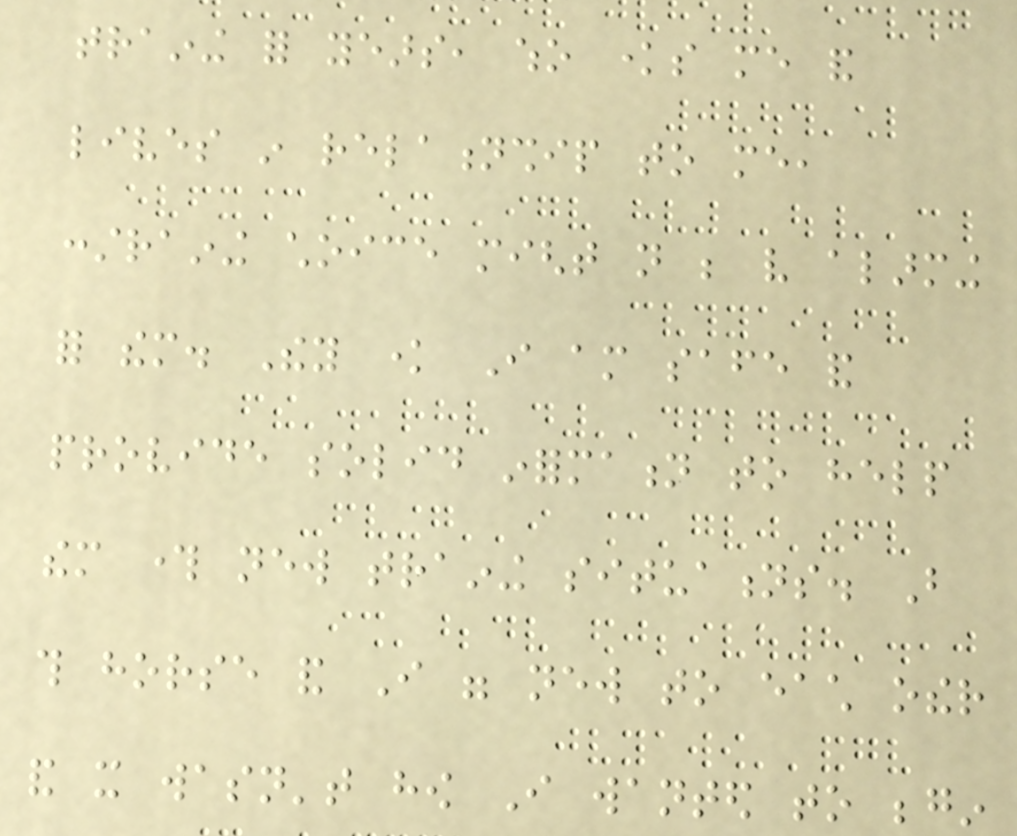training for years, who knows me and
lives in relationship to me,
constraining choice might not be very alarming
for them. They know I am safe and
provide solid information to help
them through new training situations. But
this horse and I were new to each other
and it wasn't how I wanted to begin
